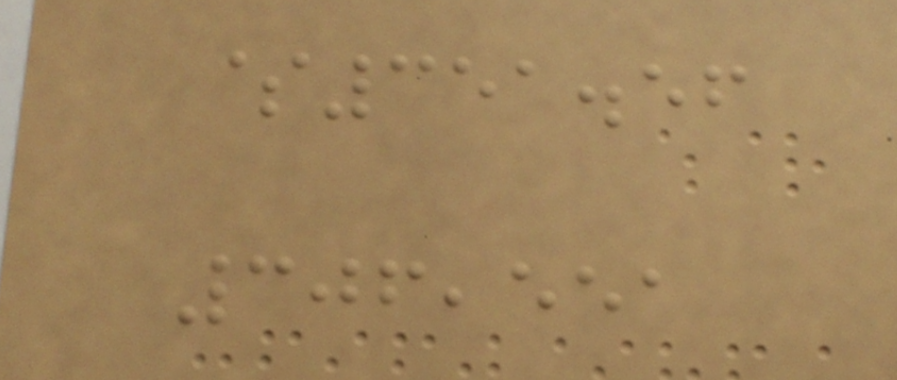$351.56
306,551
